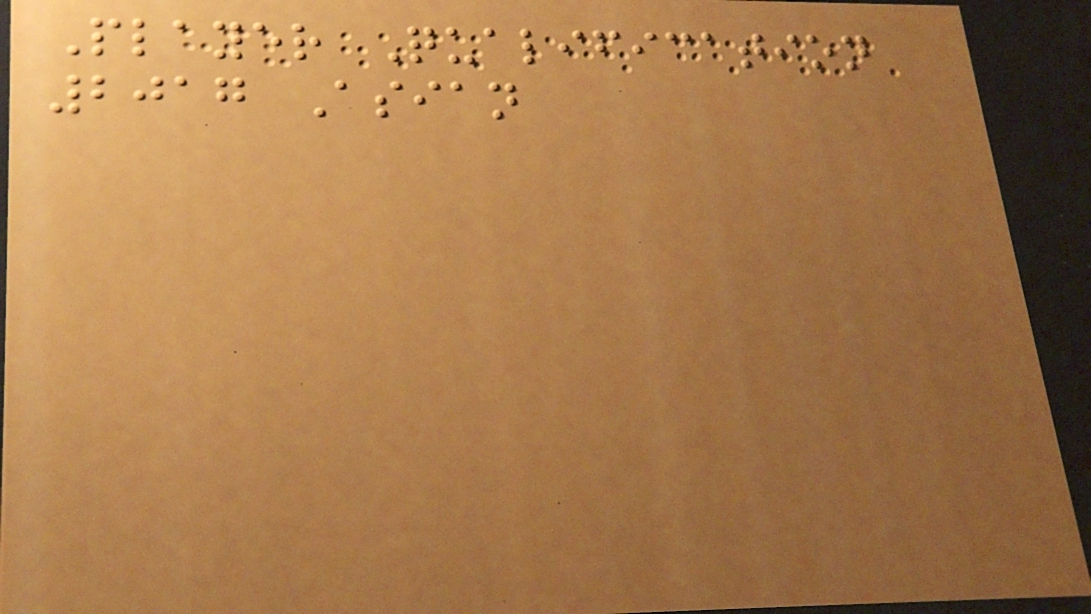Player Qualification
2017 Asian
